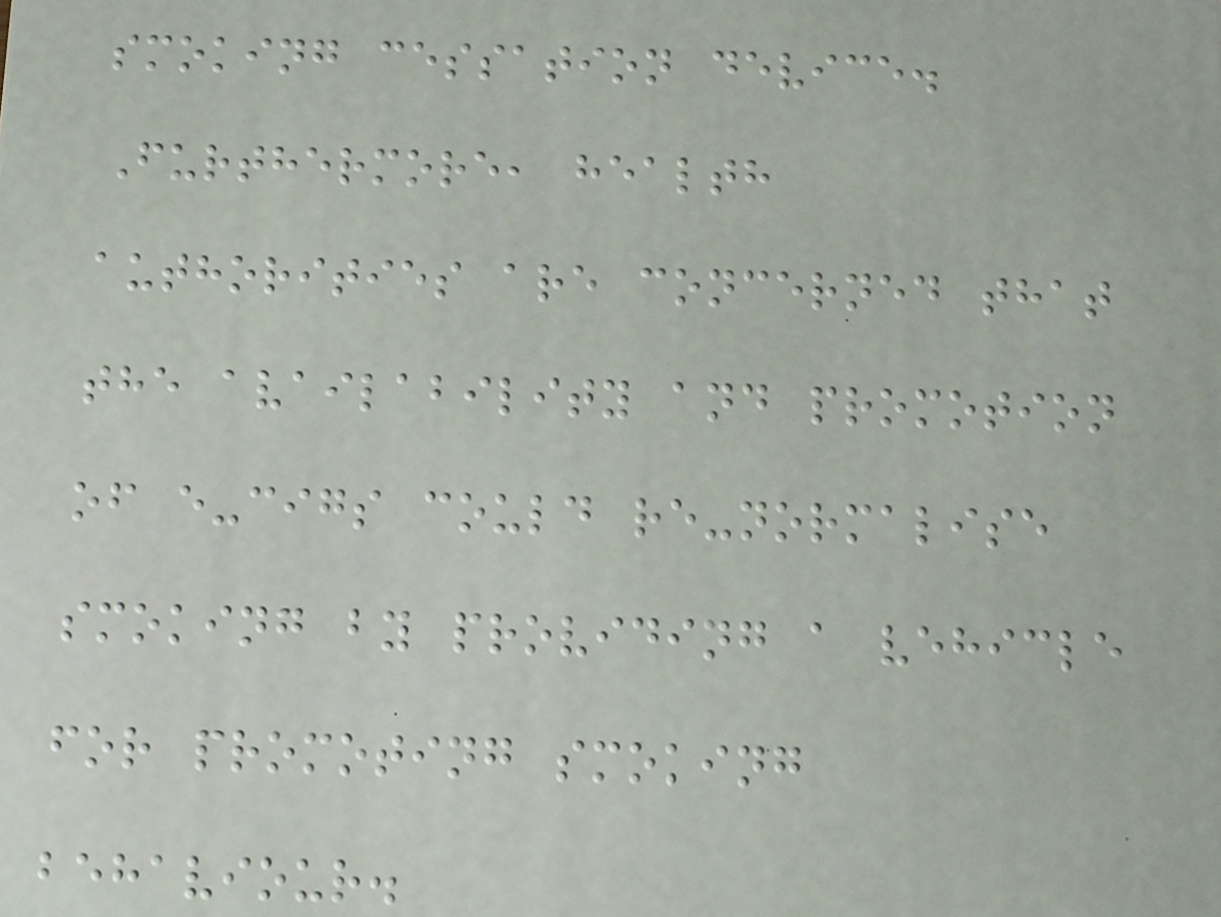smoking cessation device.
Furthermore, health
authorities are concerned that
the availability and promotion
of e-cigs could re-normalise
smoking by providing a vehicle
for promoting smoking
behaviour.
